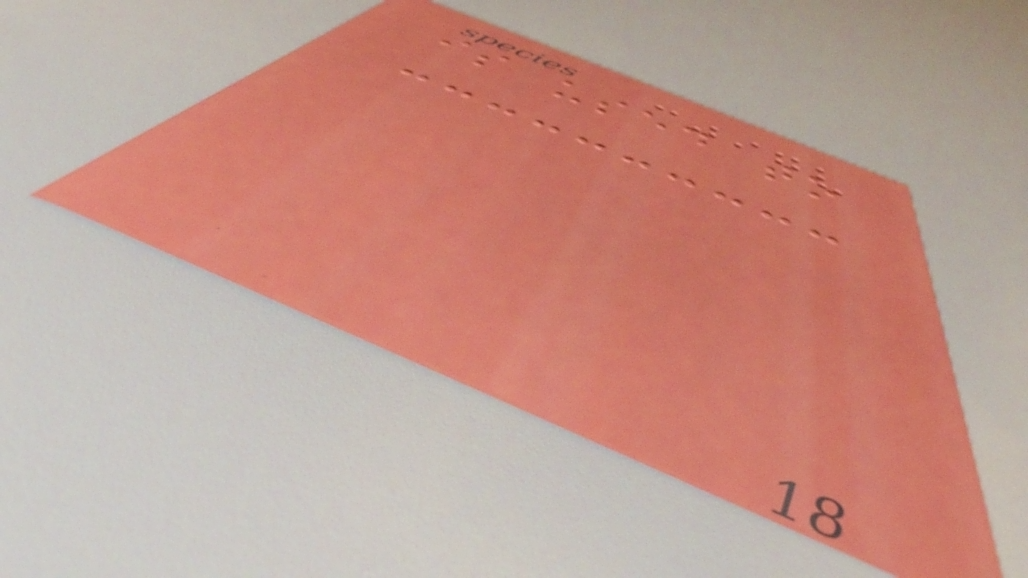is used to
